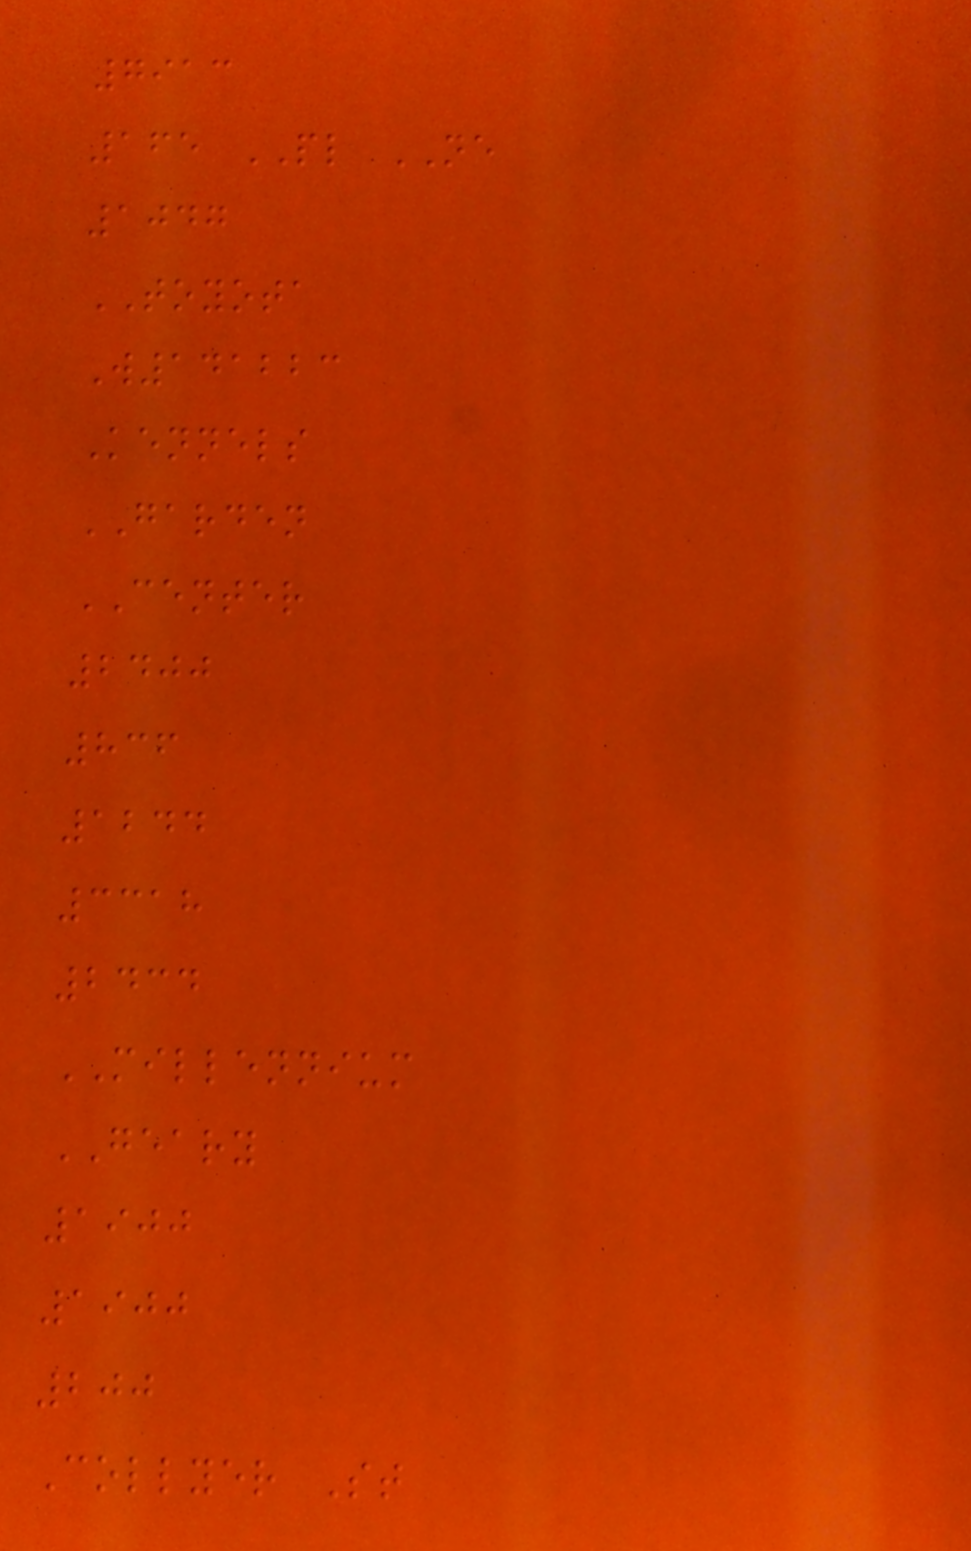7913
165 PL NE
1047
TOYOTA
W141223
Kennels
GARDEN
CENTER
2400
836
1244
3318
2434
MILLENNIUM
GEARY
1900
1900
200
Collyer St
